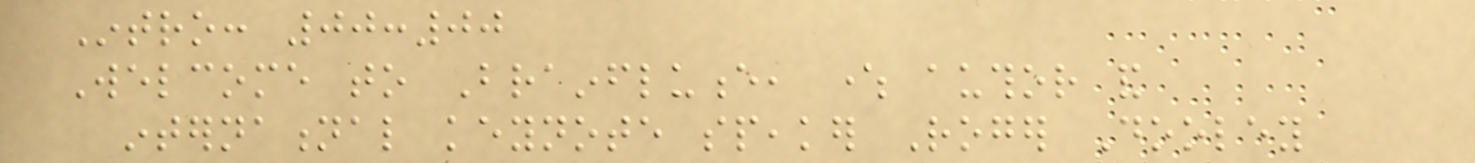Intro: 00:00
Welcome to Brainfluence, where author and
international keynote speaker Roger Dooley
